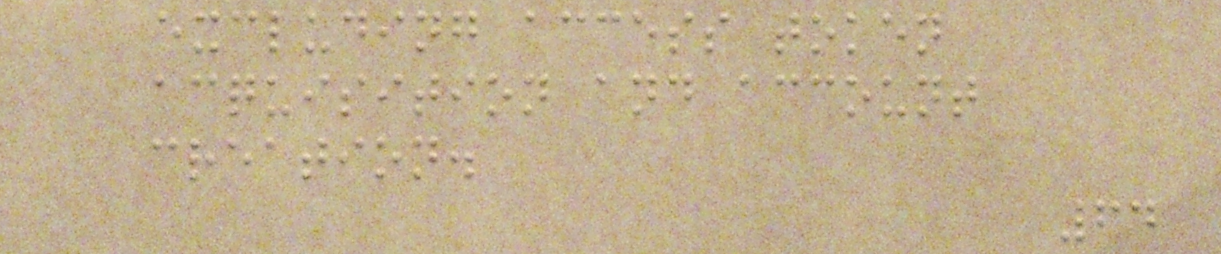excluding access token
acquisition and account
creation.
64
